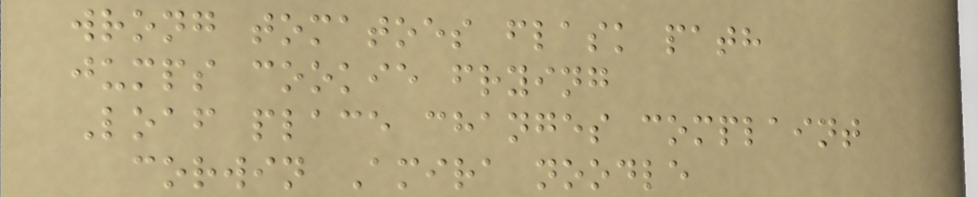wrong tomatoes flask path
jumps cookie frying
Loaf place changes complaint
corwin Amira noodle
